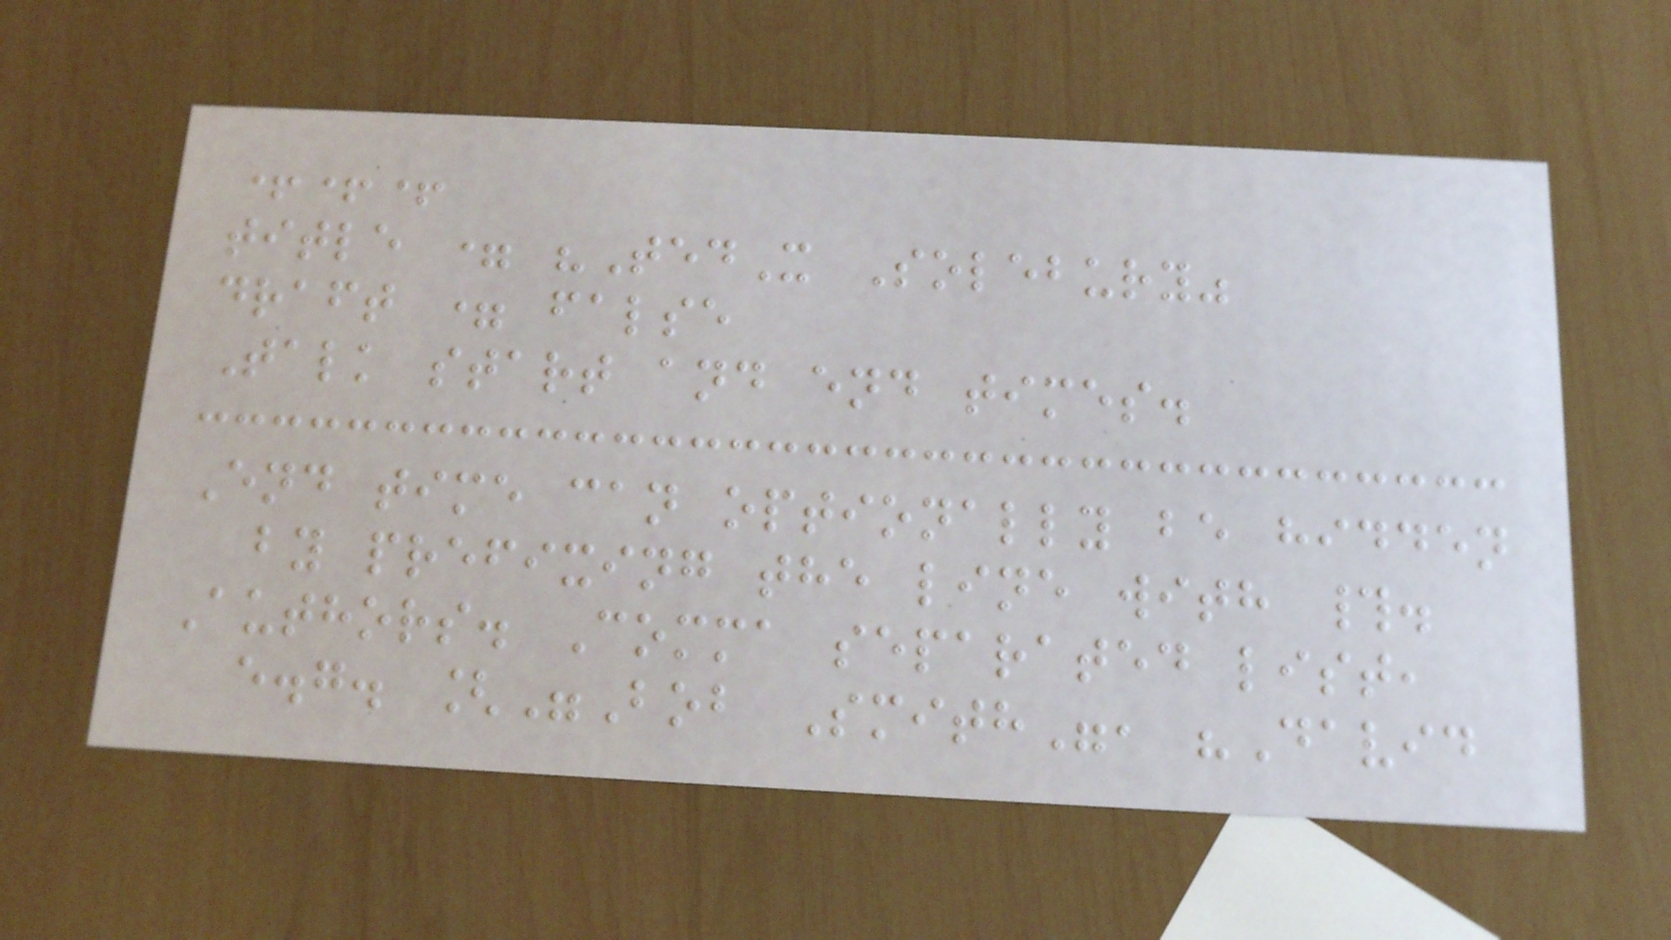+++
title = "TedX Solebury"
draft = false
Talk start and end times.
End time can optionally be hidden
by prefixing the line with #.
Authors. Comma separated list,
e.g. ["Bob Smith", "David
